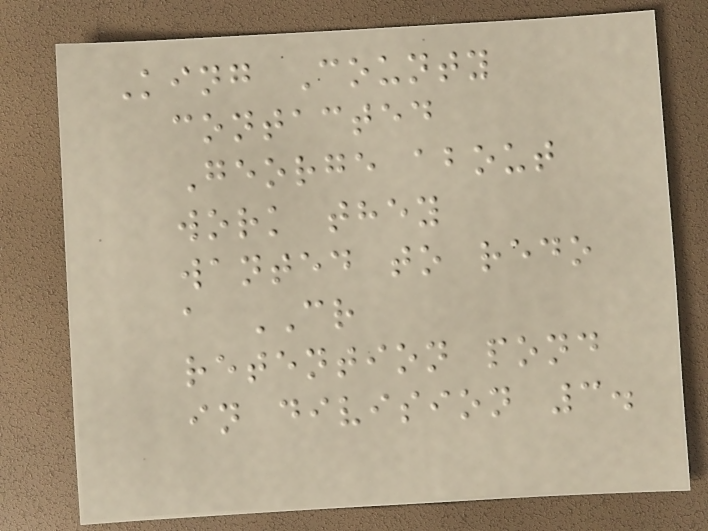King County
contacted
George about
work they
wanted to redo
a CR
retention pond
in division 3.
